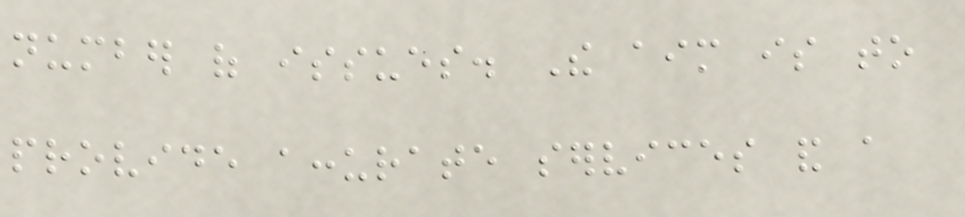number of issues. The aim is to
provide accurate services and a
